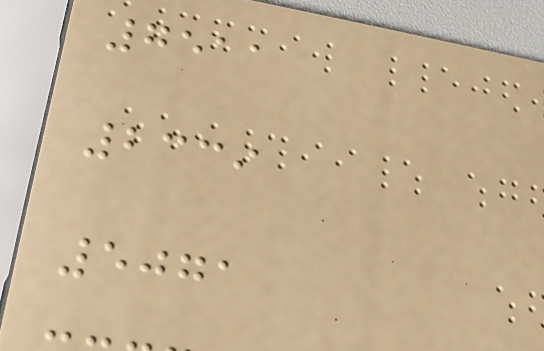7511
2339
5071
